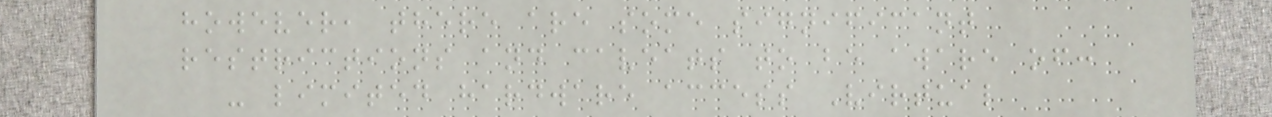however, there are some significant
restrictions and caveats to be aware of:
- limited hardware access Virtual
